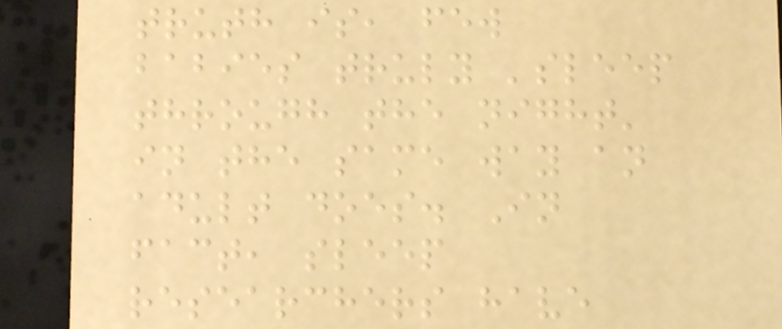truth is, few
babies truly 'sleep
through the night'
in the same way an
adult does. In
fact, sleep
researchers have
